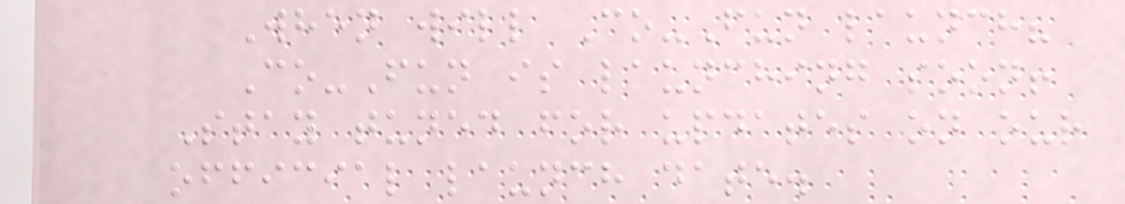When will Co-Fun launch?
Co-Fun is launching soon!
Stay tuned for updates on our
official launch date.
